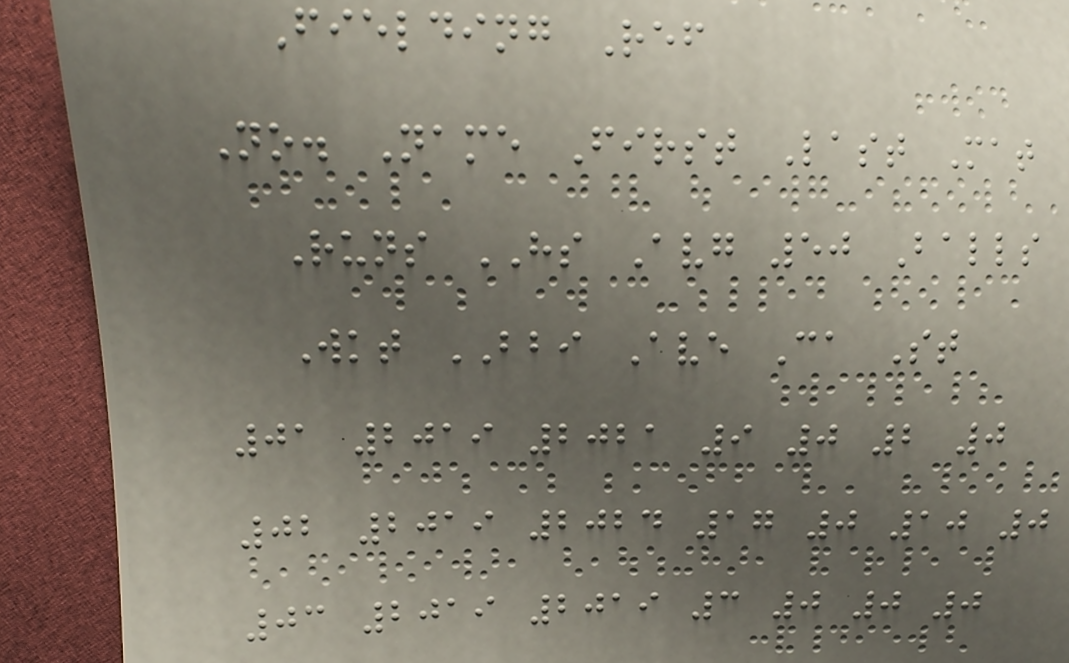Fielding Ref
No. Name First Last Mat
Runs HS Avg 50 Balls
Wkt BBI Ave Ca St
01 2019 2021 9 0 2 0
02 2019 2024 17 0 10 0
03 2019 2019 3 0 0 0
